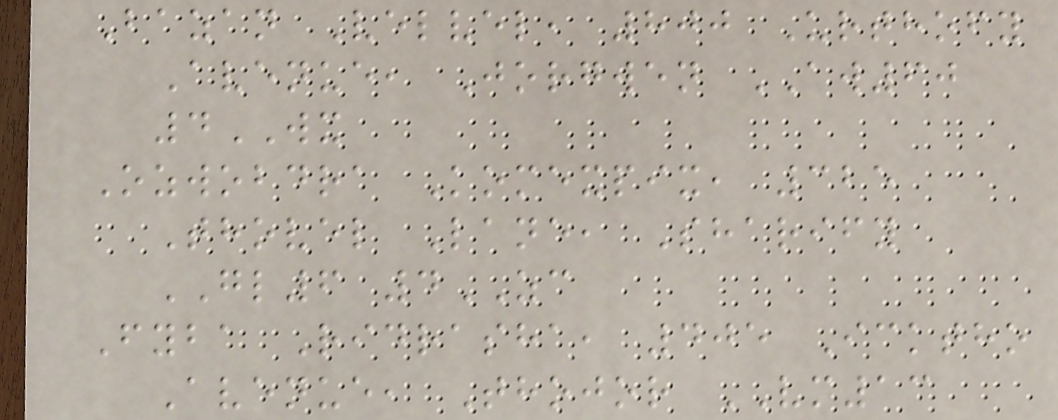Bazan Velvel, 800 Urthofy
Avenue, Jorgwen AW60
4WX
Ozwobdra Komexpix, 325
Thovel Lane, Sharify
GL6 4ZC
Fyba Ridrasha, 405 Icktho
Avenue, Thojor VM13
